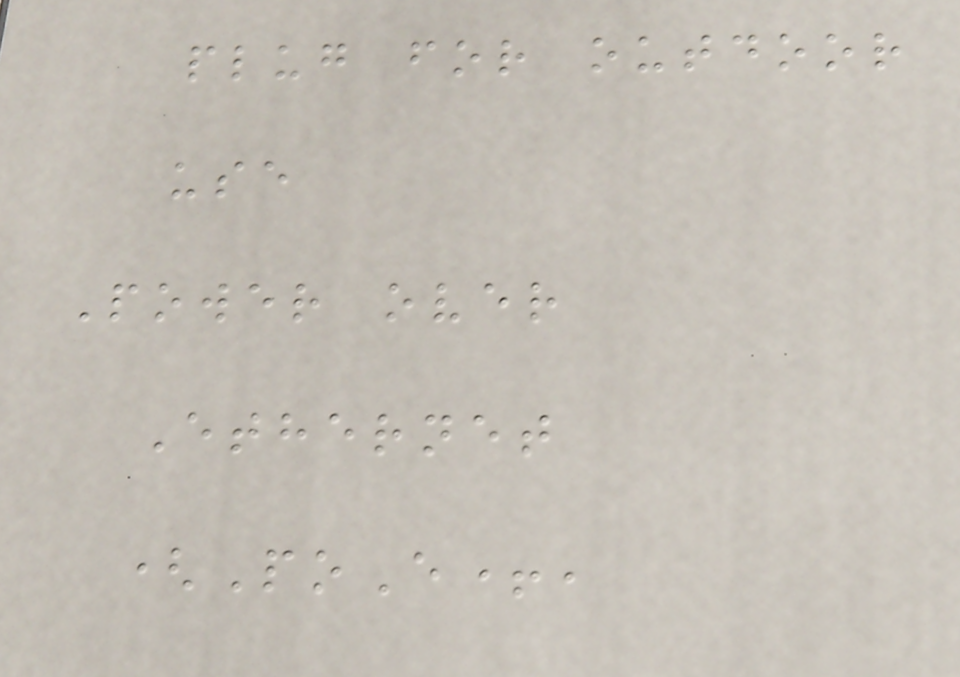plug for outdoor
use
Power over
Ethernet
(PoE+,
